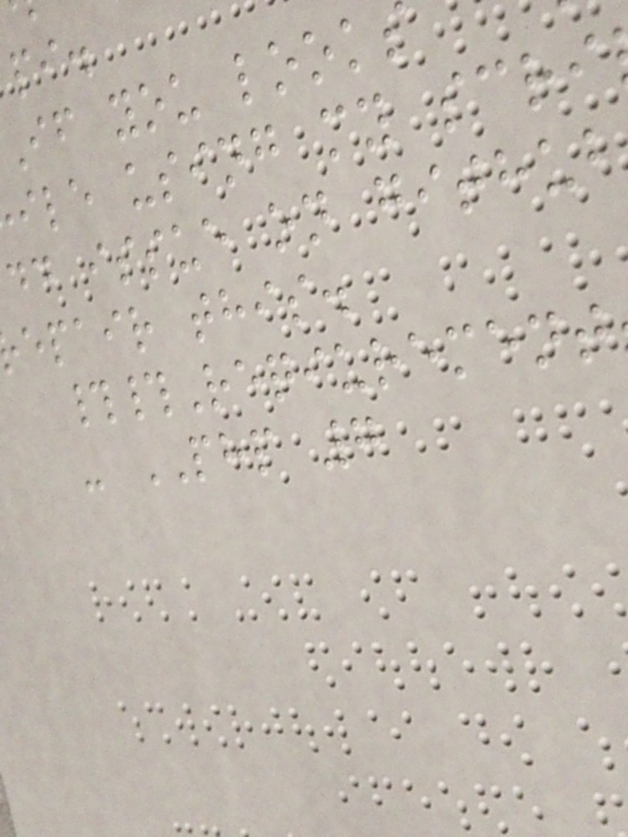if you looks
ile using my scri
dd issue on github
epair this.
##Reqiurement
- PHP 7
